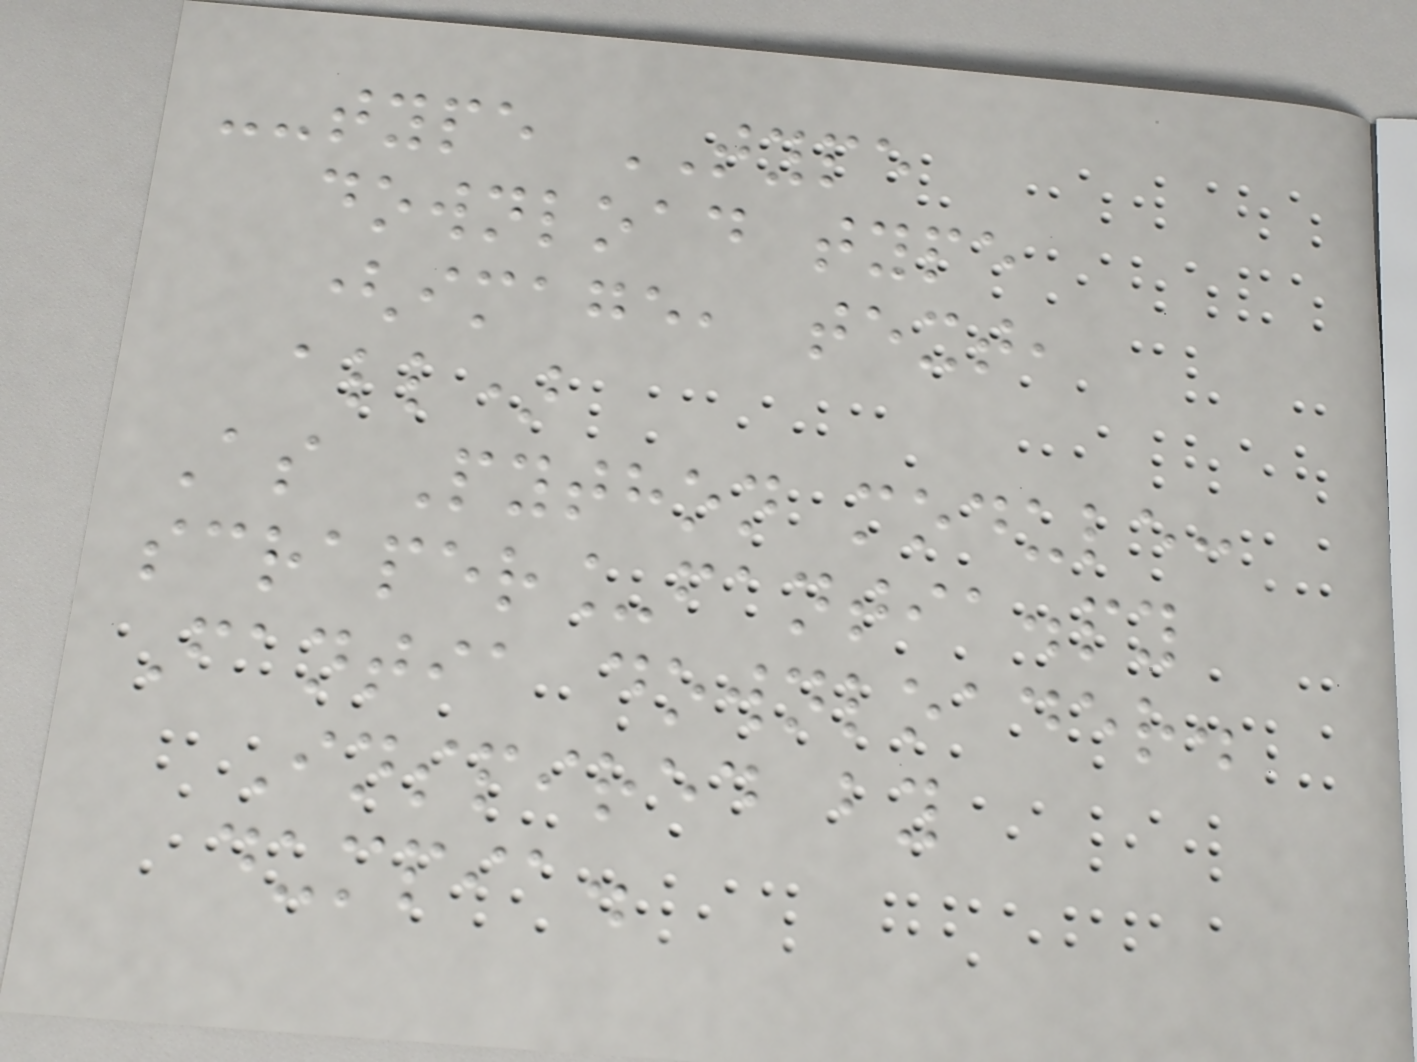--type TYPE
download type
(image, text,
all)
As Python module:
scraper_fantia.py
Fantia downloader.
Inspired by
dumpia.
